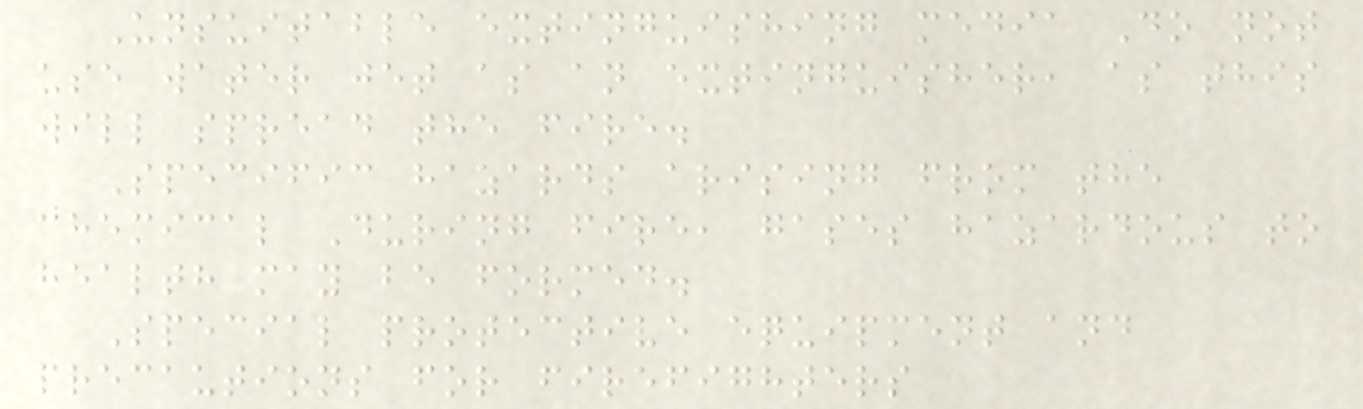Unsuitable extinguishing media Do not
use water jet as an extinguisher, as this
will spread the fire.
Specific hazards arising from the
chemical During fire, gases hazardous to
health may be formed.
Special protective equipment and
precautions for firefighters
